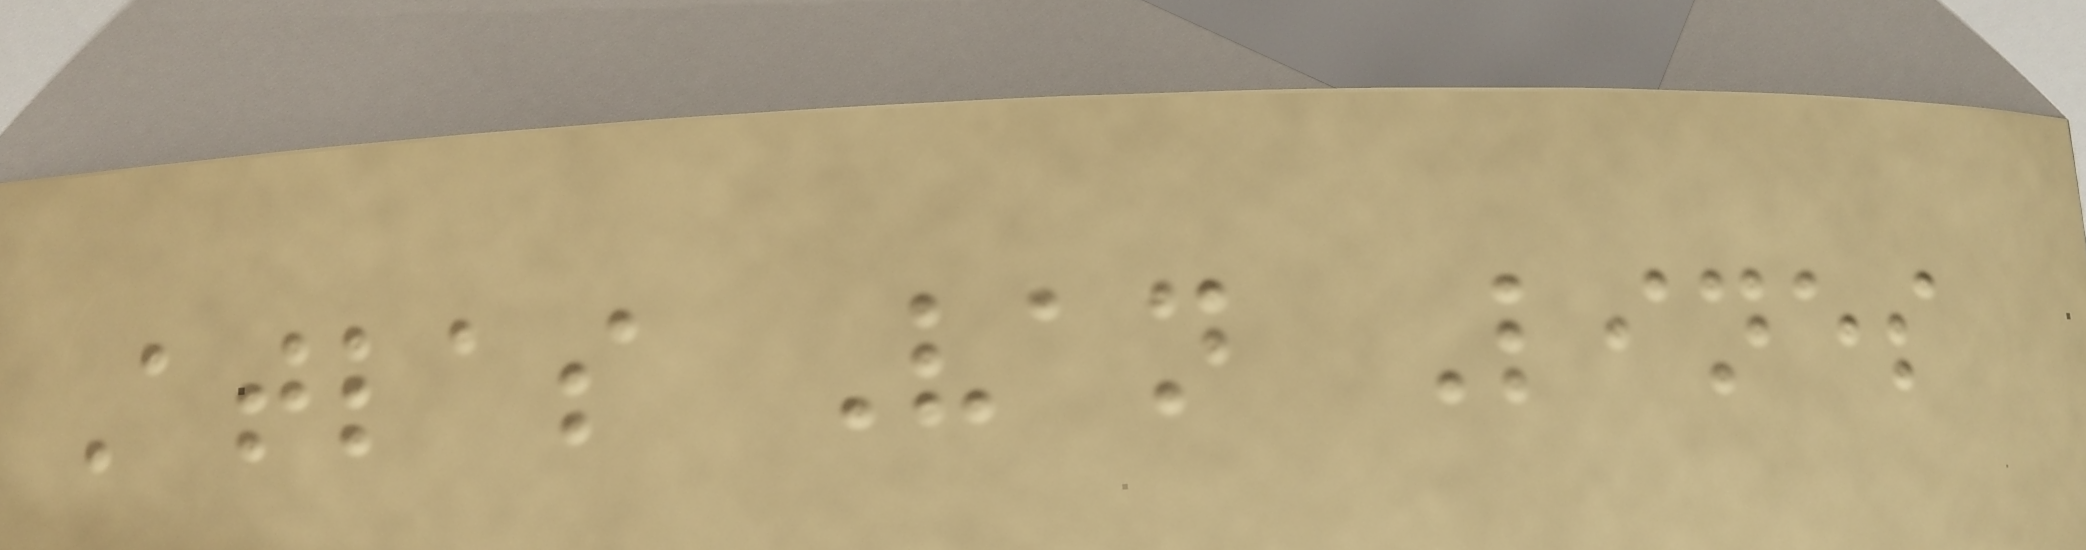Atlas Van Lines
